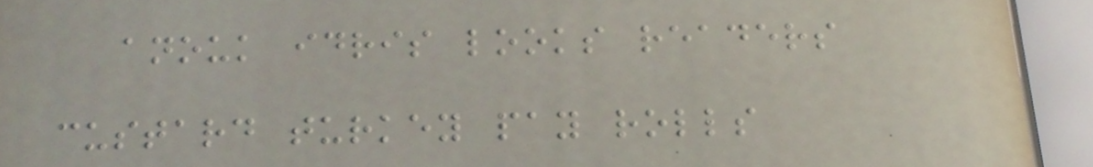anouk idris looks readers
custard turkey pay rolls
